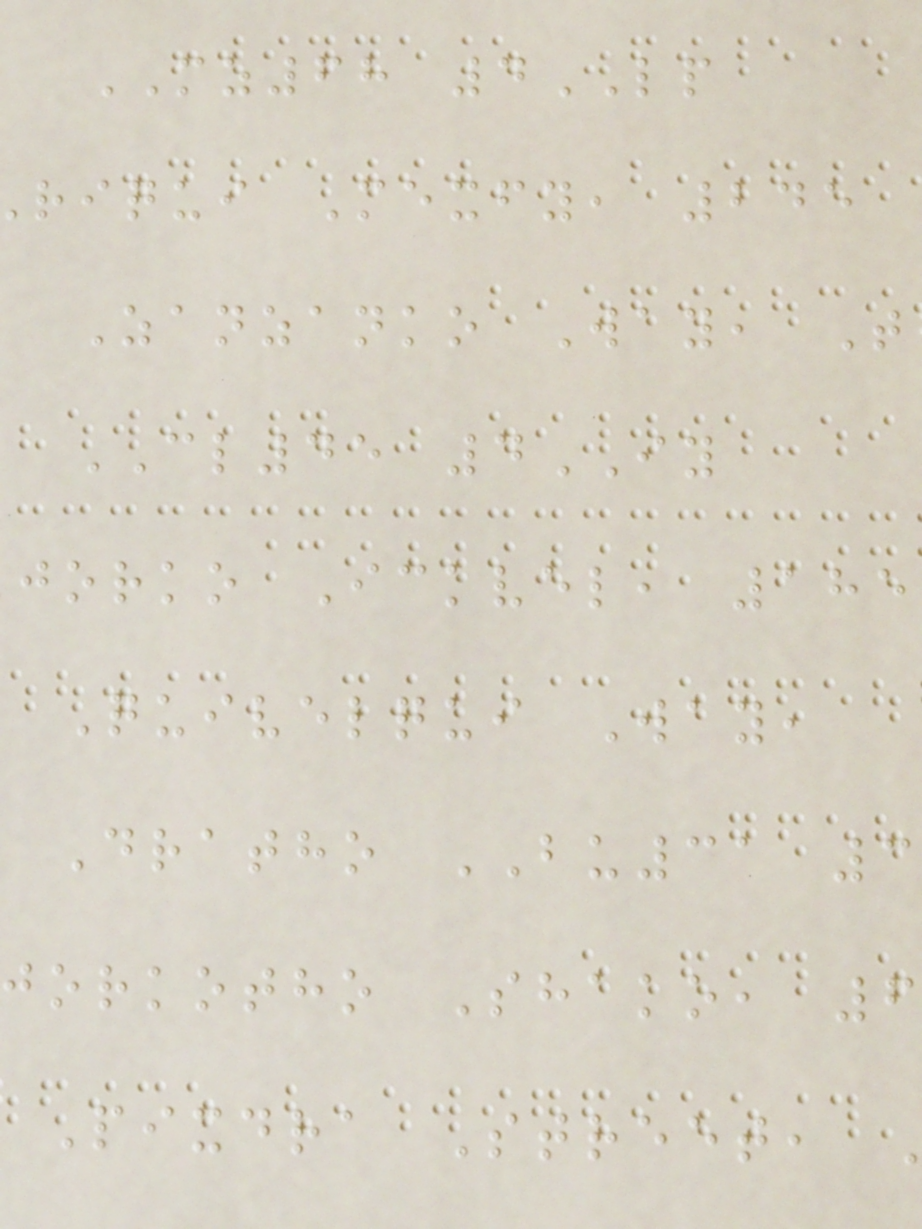MZ68 4LP
riqui Mexfy, 245
Zanzanko Way, T
CL45 4IY
jorko Ickvel, 185
Quivelqui Way,
Dratho BU31 3
jorkotho Shako, 6
Pixdra Street,
